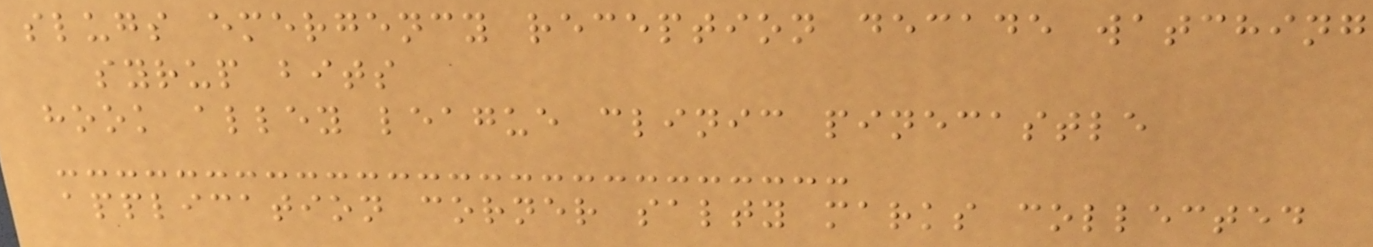slugs emergency reception decade watching
syrup bits
hook alley league clinic pinecastle
application corner salty marks collected
